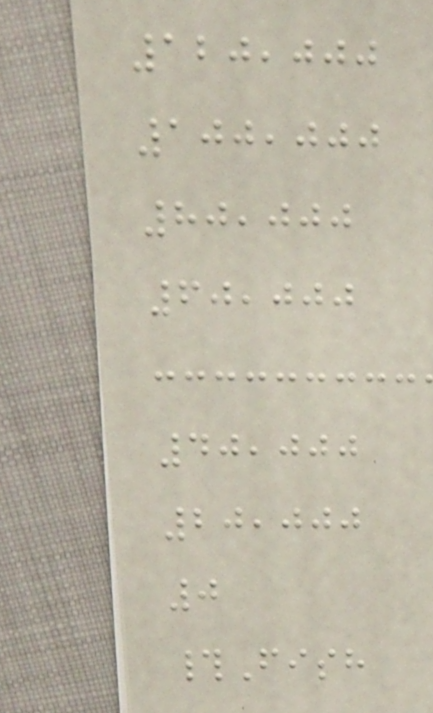120,000
100,000
80,000
60,000
40,000
20,000
0
#Fish
